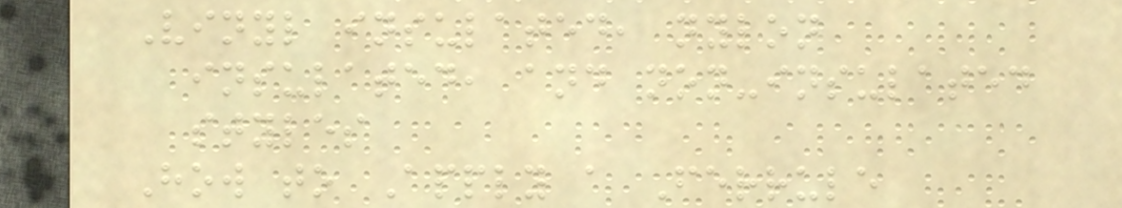Vinyl insulated, nylon
insulated, and non-insulated
styles
How to Apply a Ferrule
